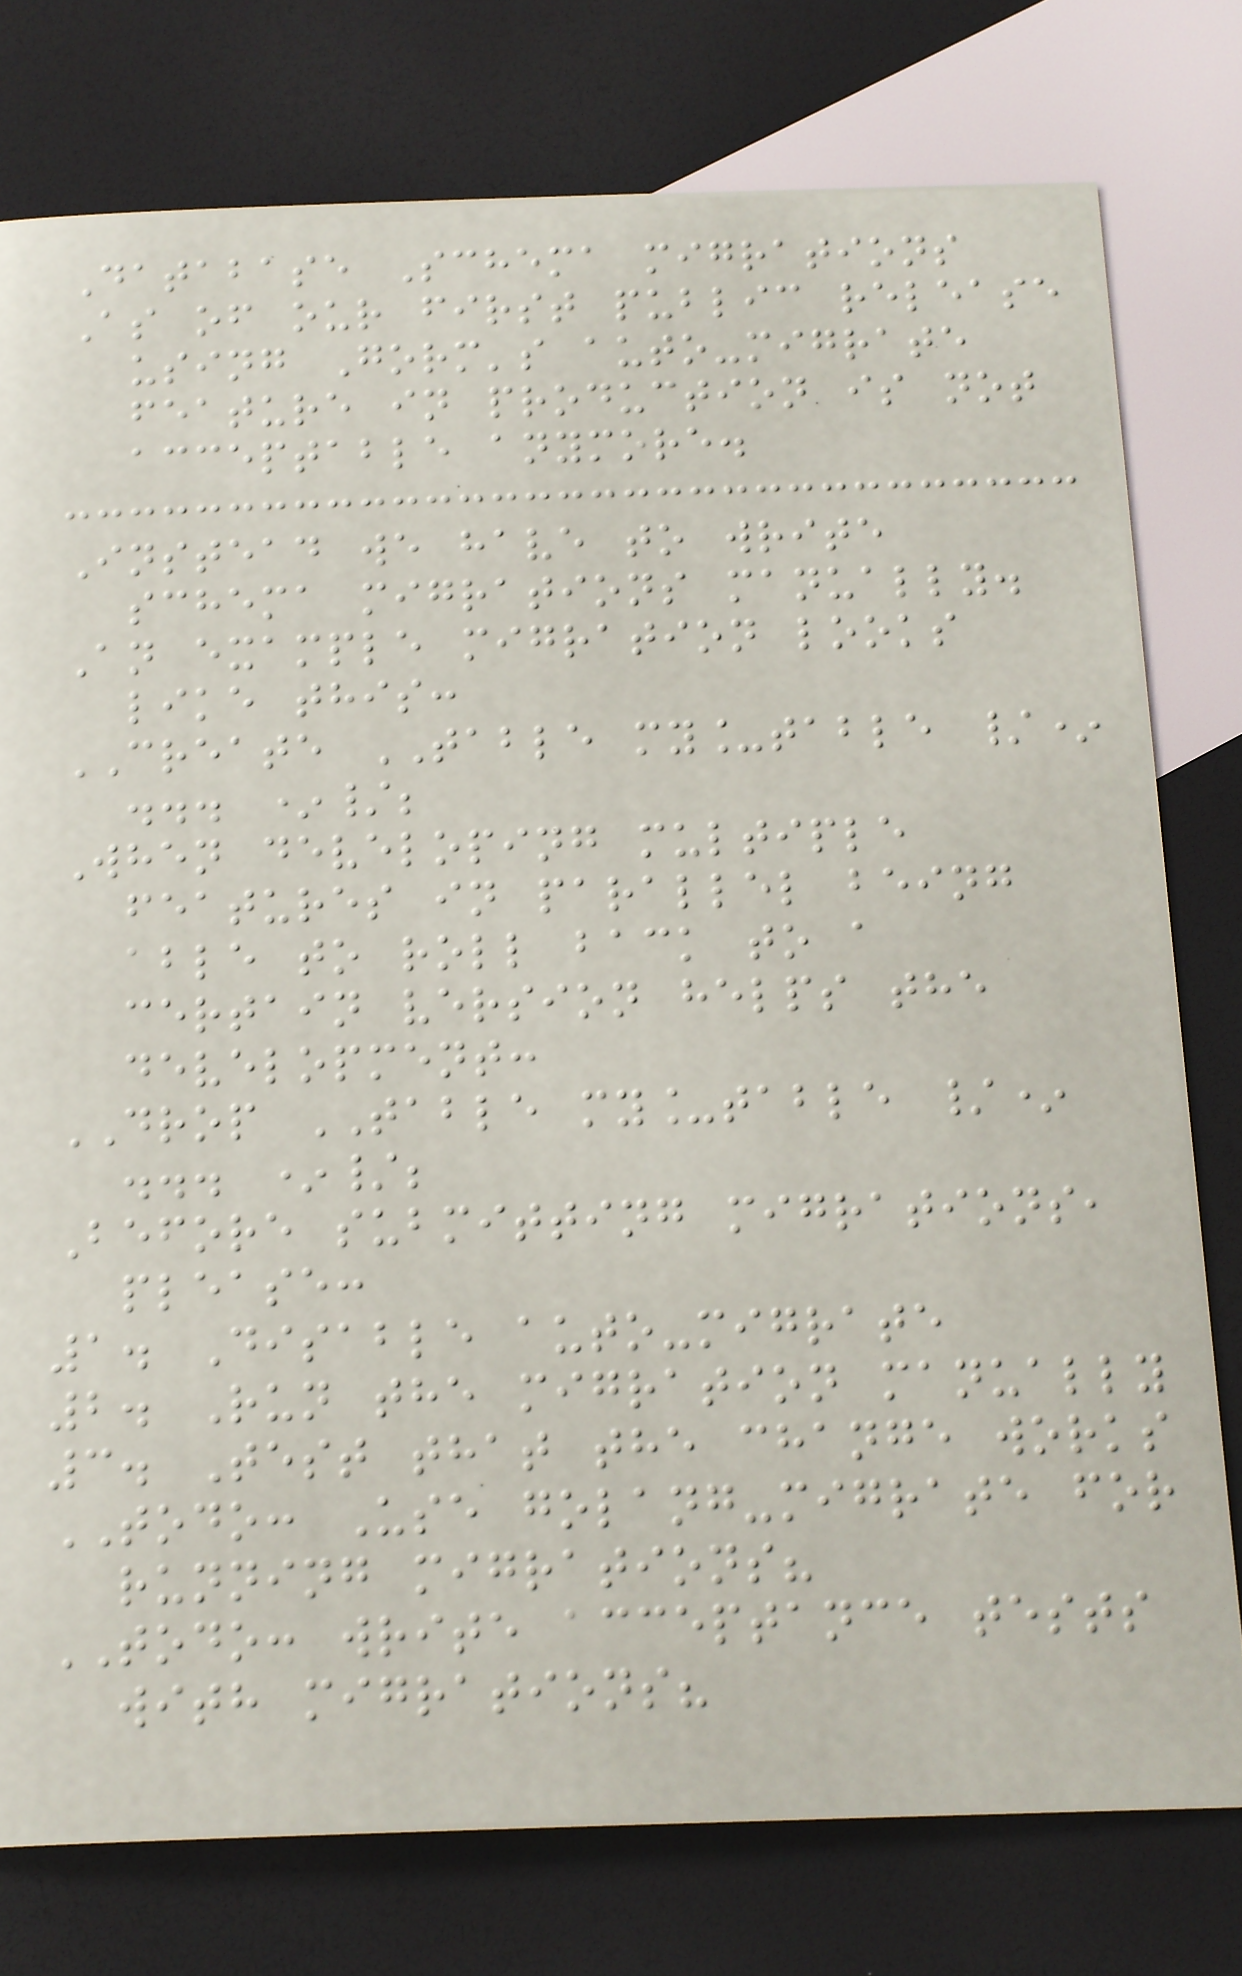Database Schema migrations
As of our first public release
using Gorm's auto-migrate
feature in production is not
acceptable anymore.
Instead we have to write
schema migrations manually.
An example migration looks
like this:
CREATE TABLE my_table /*
... */;
When developing multiple
features in parallel being
able to roll back to a
certain version helps the
development:
DROP TABLE my_table /*
... */;
Before submitting migrations,
please:
1. Disable auto-migrate
2. Run the migration manually
3. Test that the change works
TODO: Use golang-migrate for
running migrations?
TODO: write acceptance tests
with migrations?
